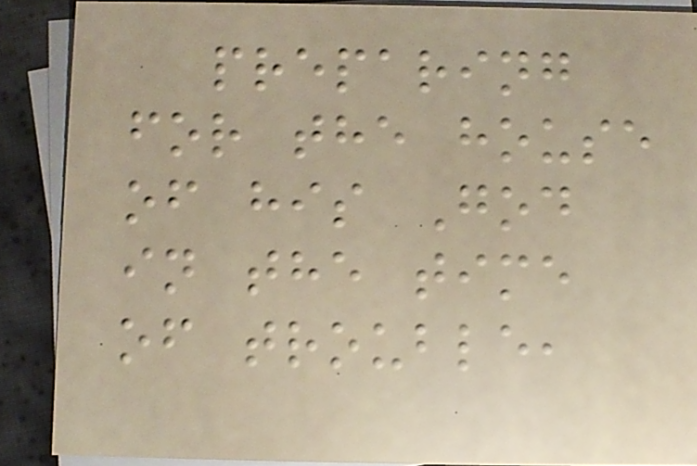preparing
for the house
of his God
in the time
of trouble,
